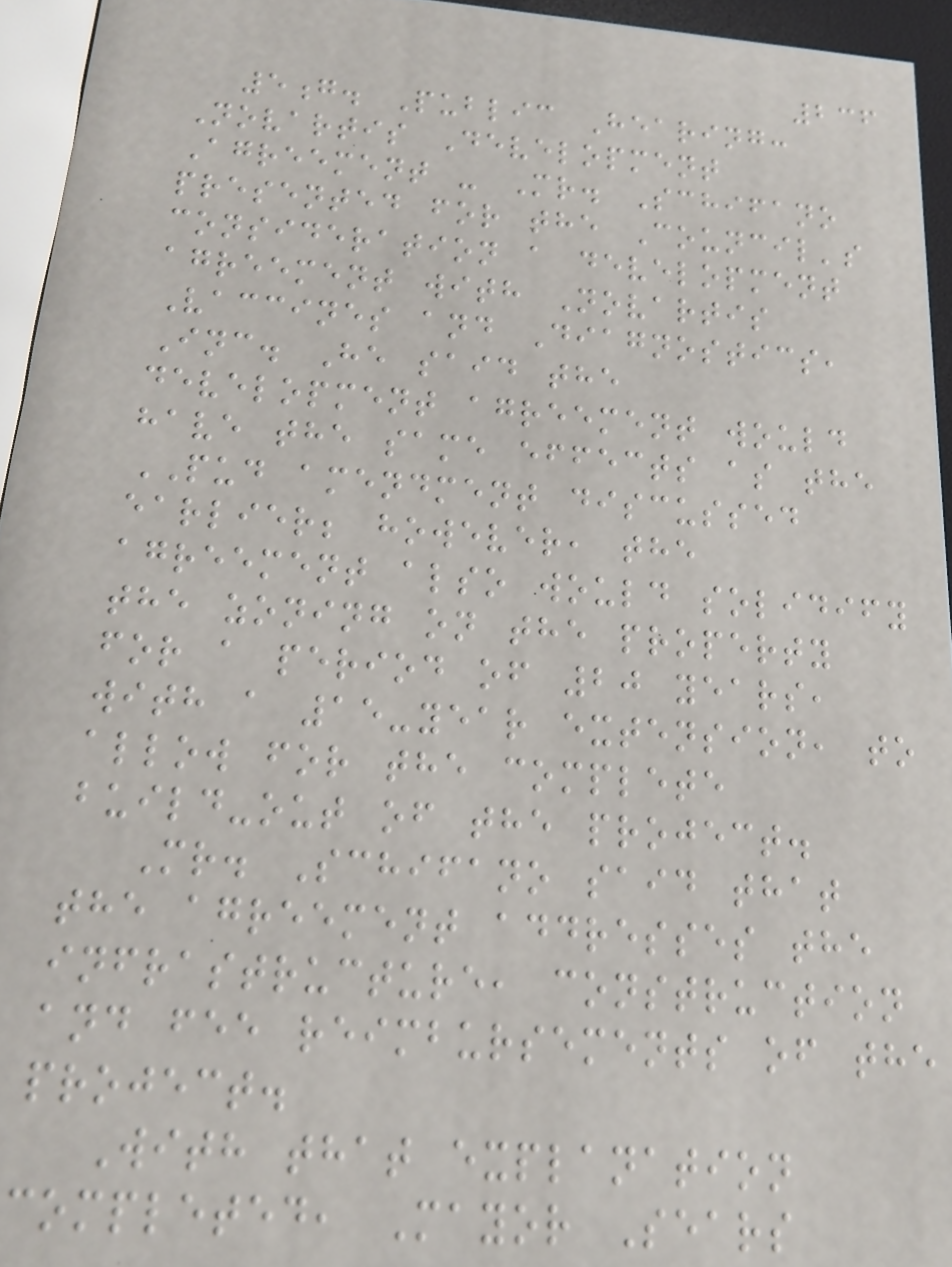236
5g. Public Hearing:
Novartis Development
Agreement - Mr. Schifano
presented for the Council's
consideration a development
agreement with Novartis
Vaccines and Diagnostics,
Inc. He said the
development agreement would
have the same effects as the
PUD amendment discussed
earlier; however, the
agreement also would solidify
the zoning on the property
for a period of 20 years,
with a 15-year extension, to
allow for the complete
build-out of the project.
Mr. Schifano said that
the agreement addresses the
infrastructure, construction
and fee reimbursements of the
project.
With that explanation
completed, Mayor Sears
